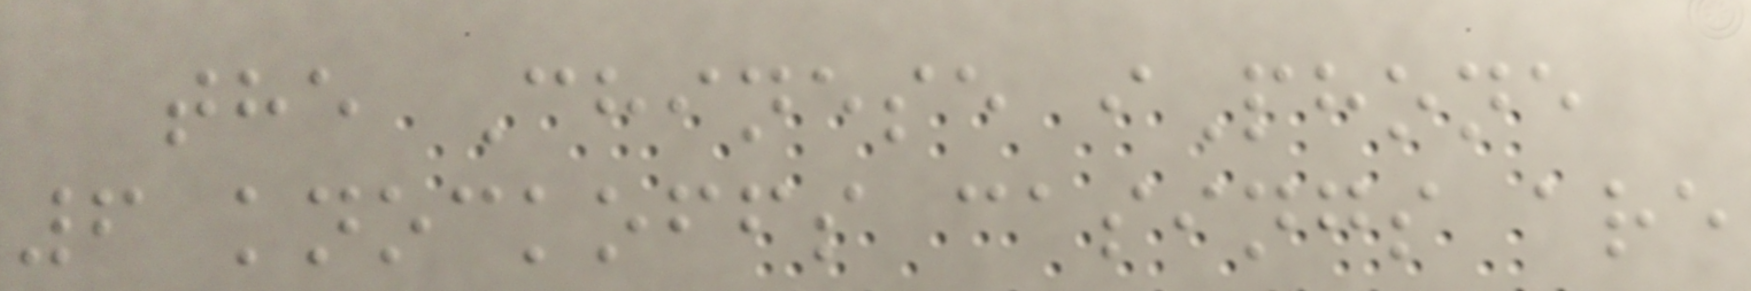the Chinese iPhone
6 knockoffs casings are
